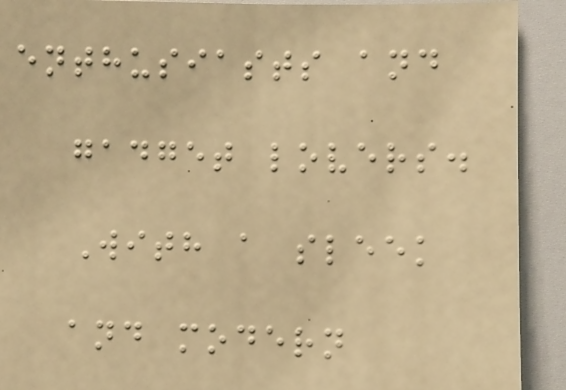enthusiasts and
gadget lovers.
With a sleek
and modern
